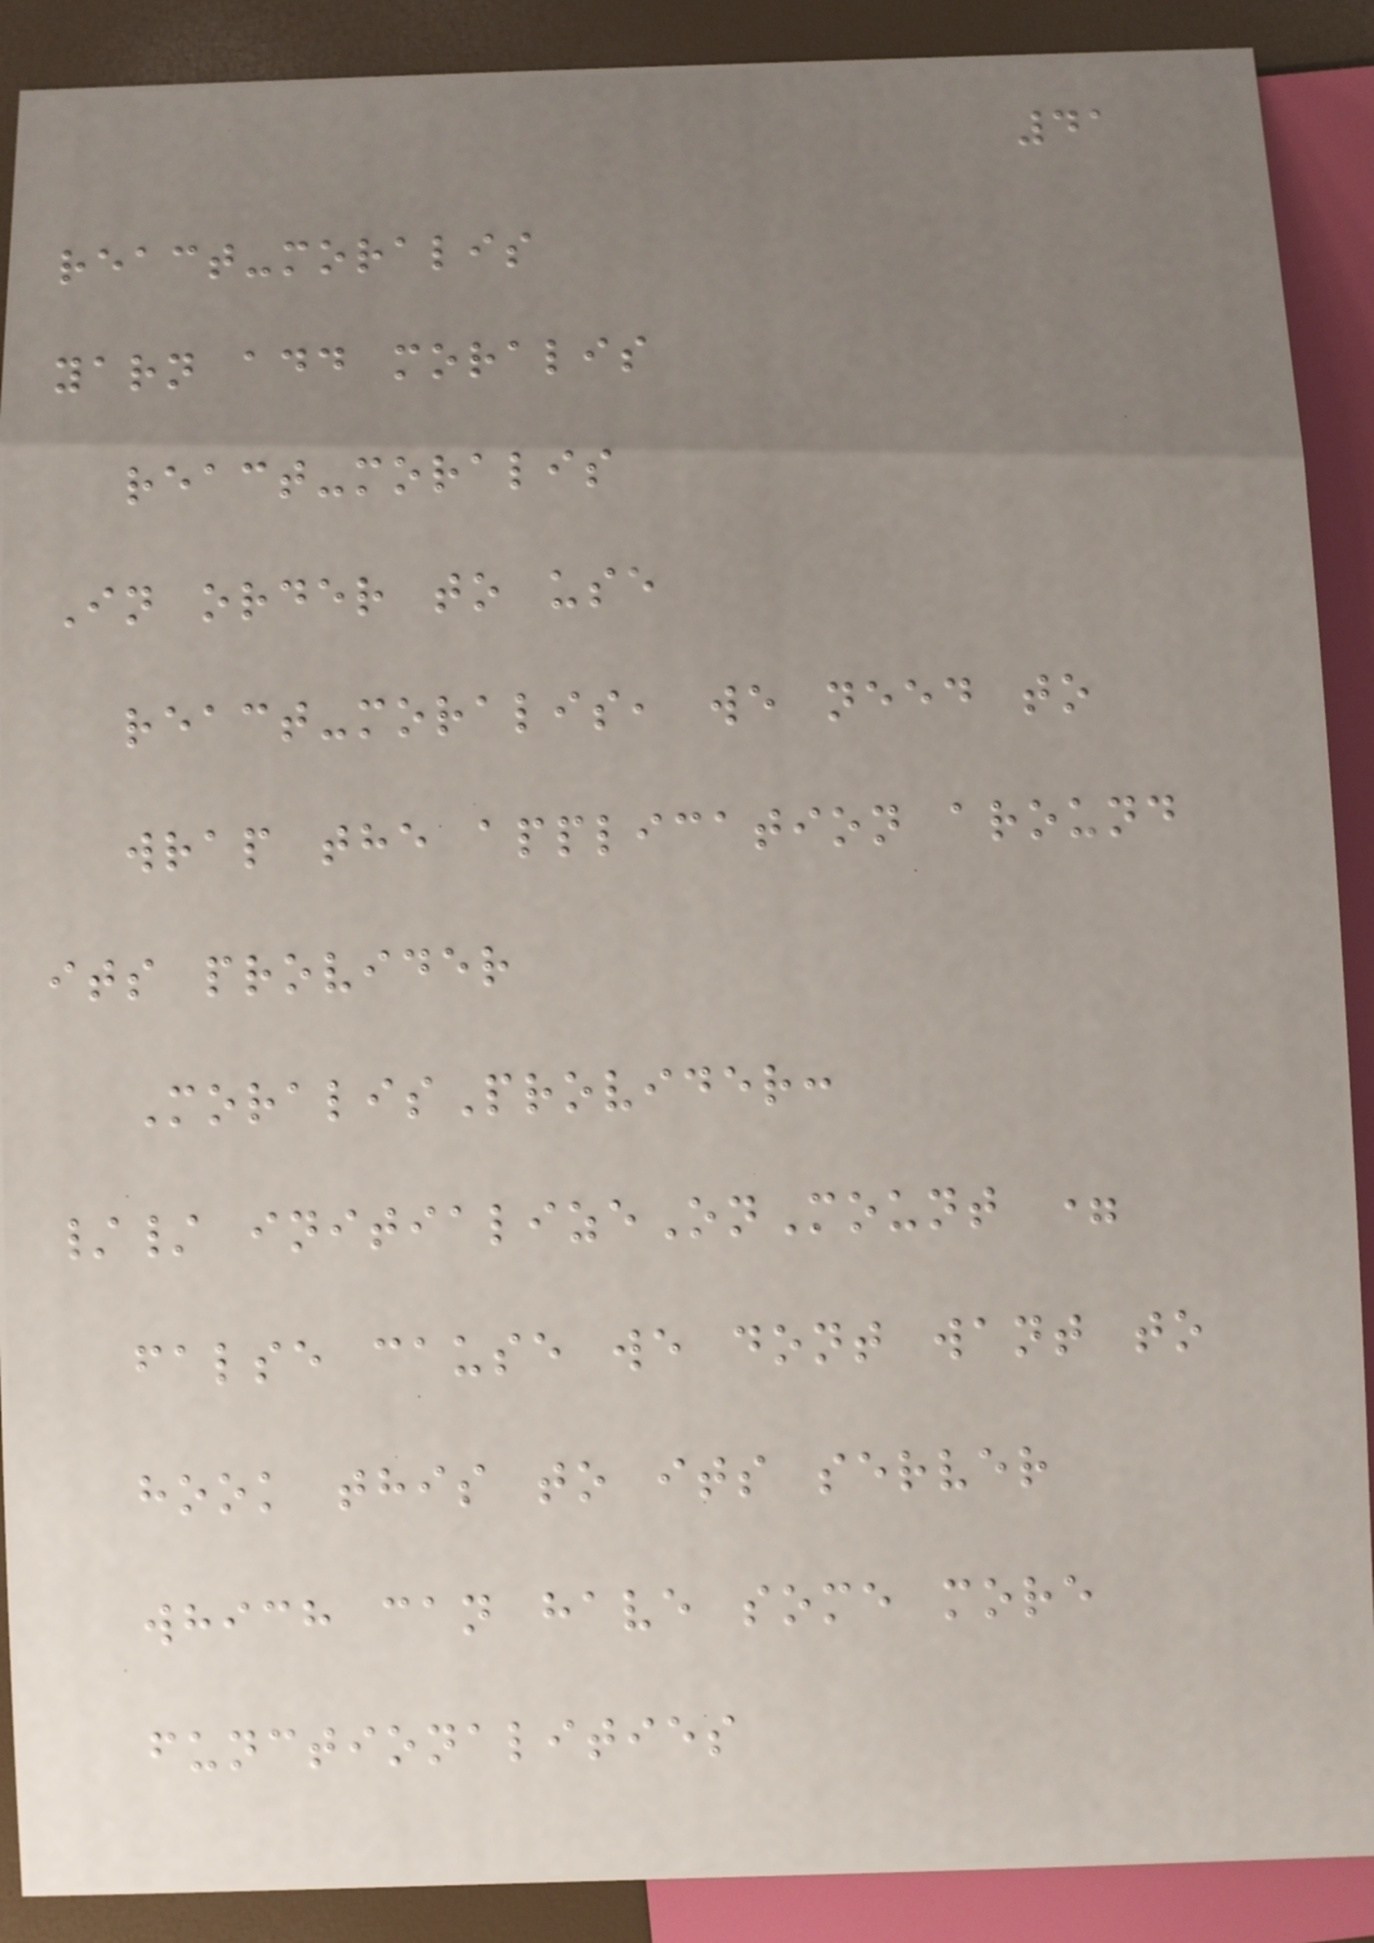41
react-moralis
yarn add moralis
react-moralis
In order to use
react-moralis, we need to
wrap the application around
its provider
MoralisProvider:
// initializeOnMount =
false cause we dont want to
hook this to its server
which can have some more
functionalities
